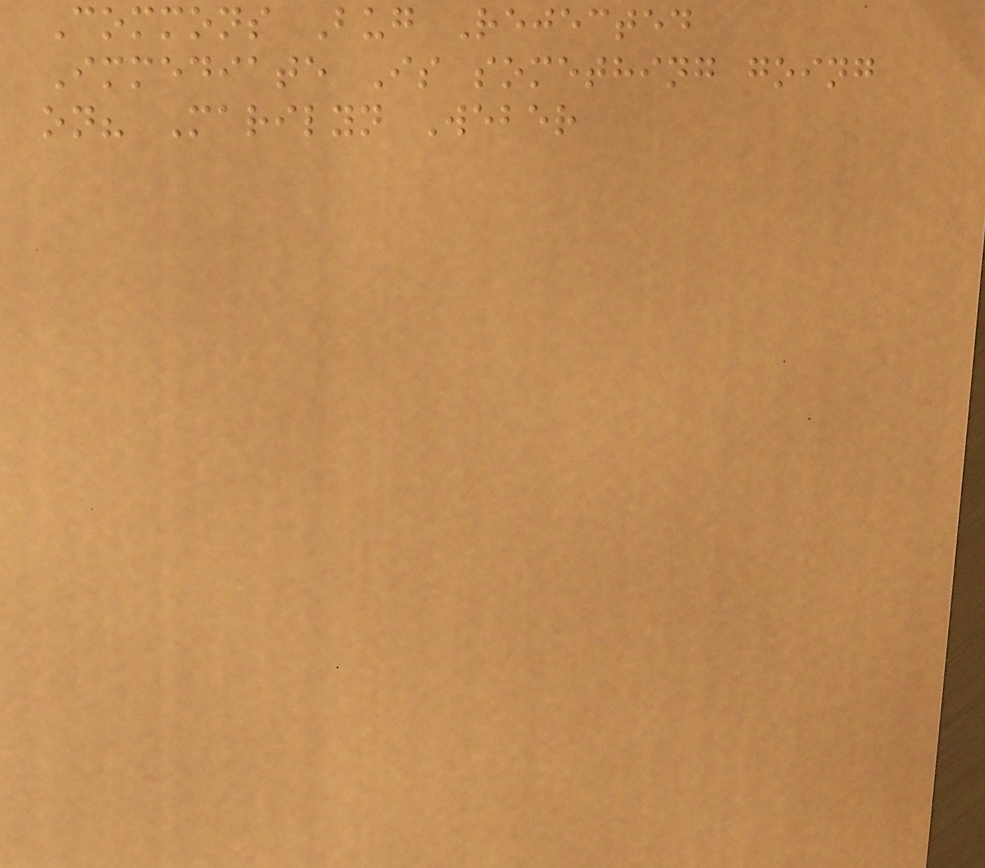Commons Bug Rejected
Immediate Is something going
on? Marilyn Weber
